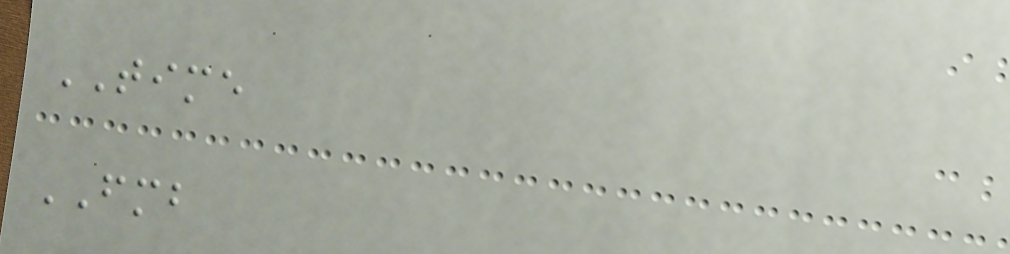TIME
FMB
